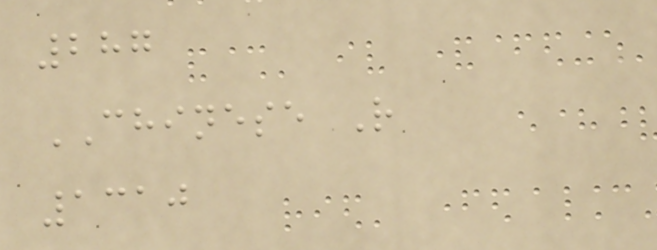287
CHINESE R
1310
